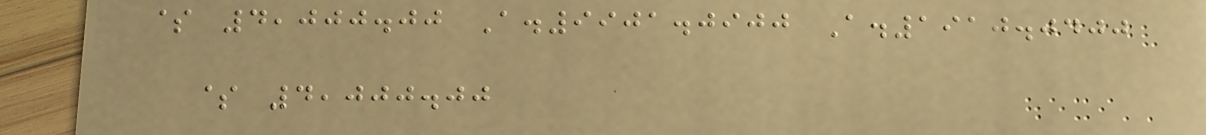$ 4,000.00 A.9901.0900 A.1910.0400
$ 4,000.00
